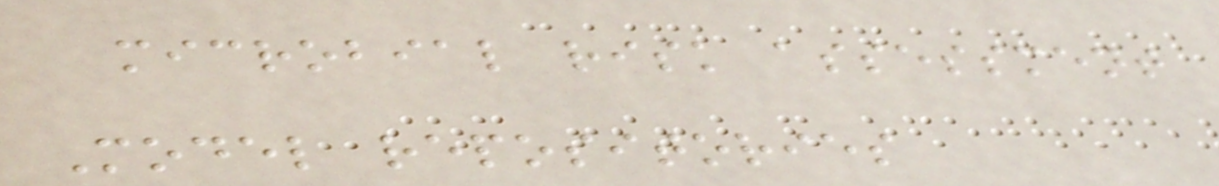microbial risk assessment
Model repositories
